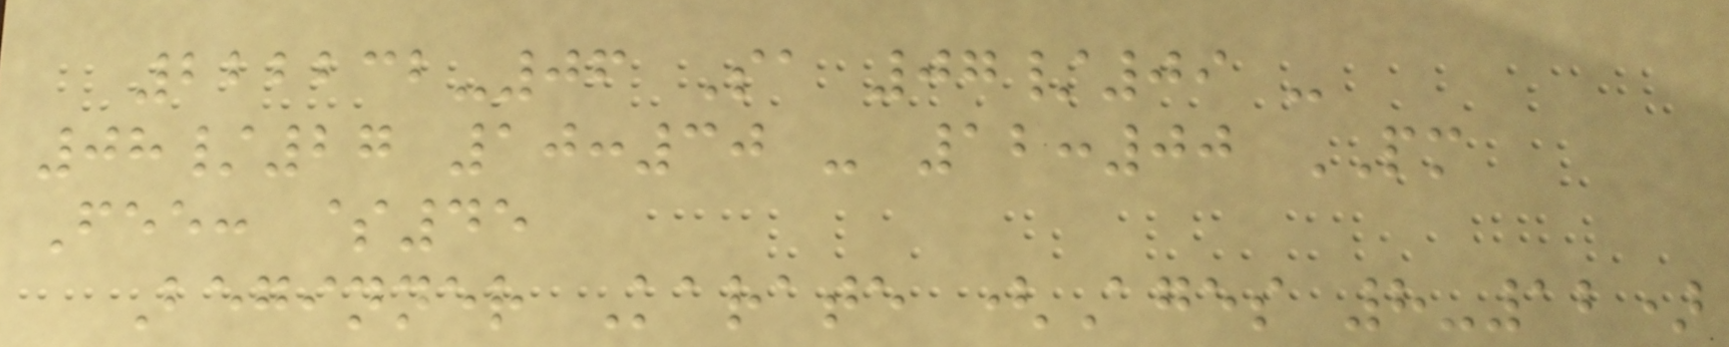222232-06 Sa 07/09 -
08/27 10:30 - 12:00 PM
Fee: $45
Beginner Karate (Ages 8-12)
